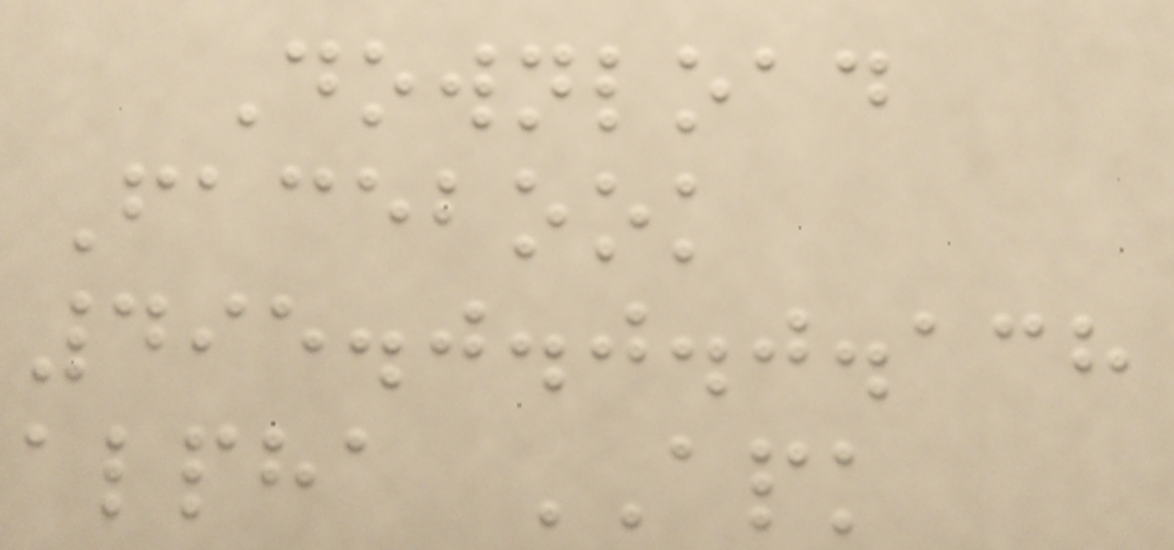Download
Facebook
495.0.0.0.138
alpha APK
